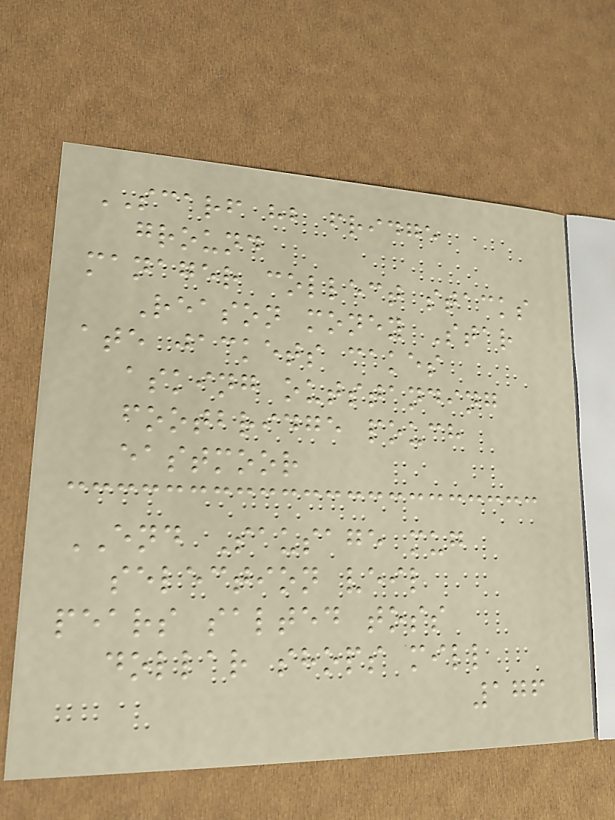SCARF hb fridge
ground
manager collect stacks
Reason money Star
ate jackets cakes
asking outstanding
footbridge pouch
eastmoor
END Sausage mug
selection veil
pears salted toss
dollar shops mill
176
